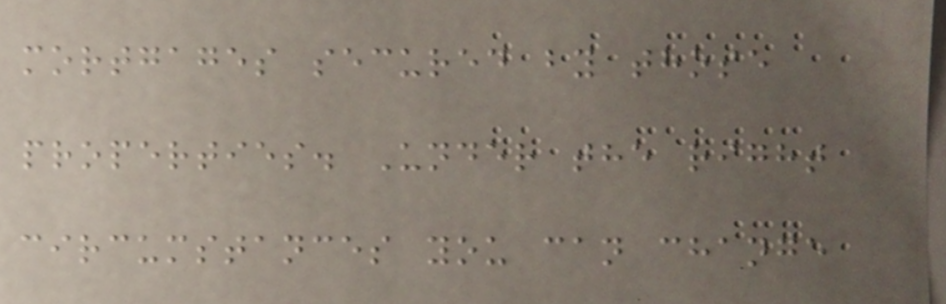mortgages secured by those
properties. Under the right
circumstances you can change
